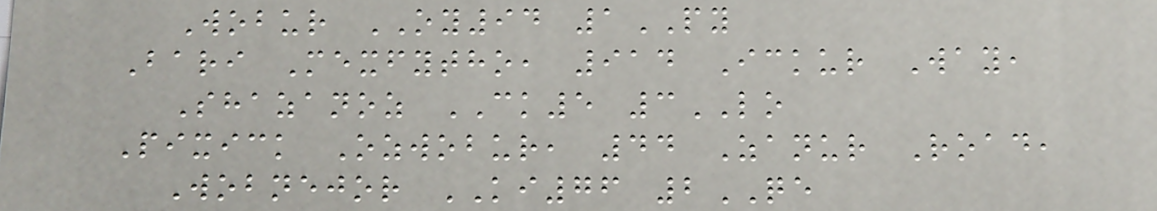Wobur OY94 1PY
Bari Mexfytho, 914 Ickur Way,
Shazanoz CK5 3LO
Pixick Ozwobur, 44 Zanur Road,
Wobnejor KI76 2QE
